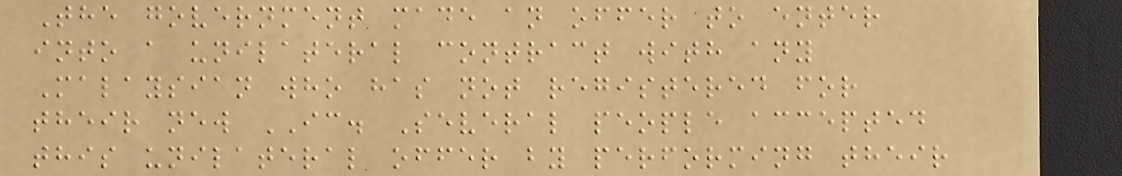The government made an offer to enter
into a unilateral contract with any
Malaysian who has not registered for
their new IC. Several people accepted
this unilateral offer by performing their
